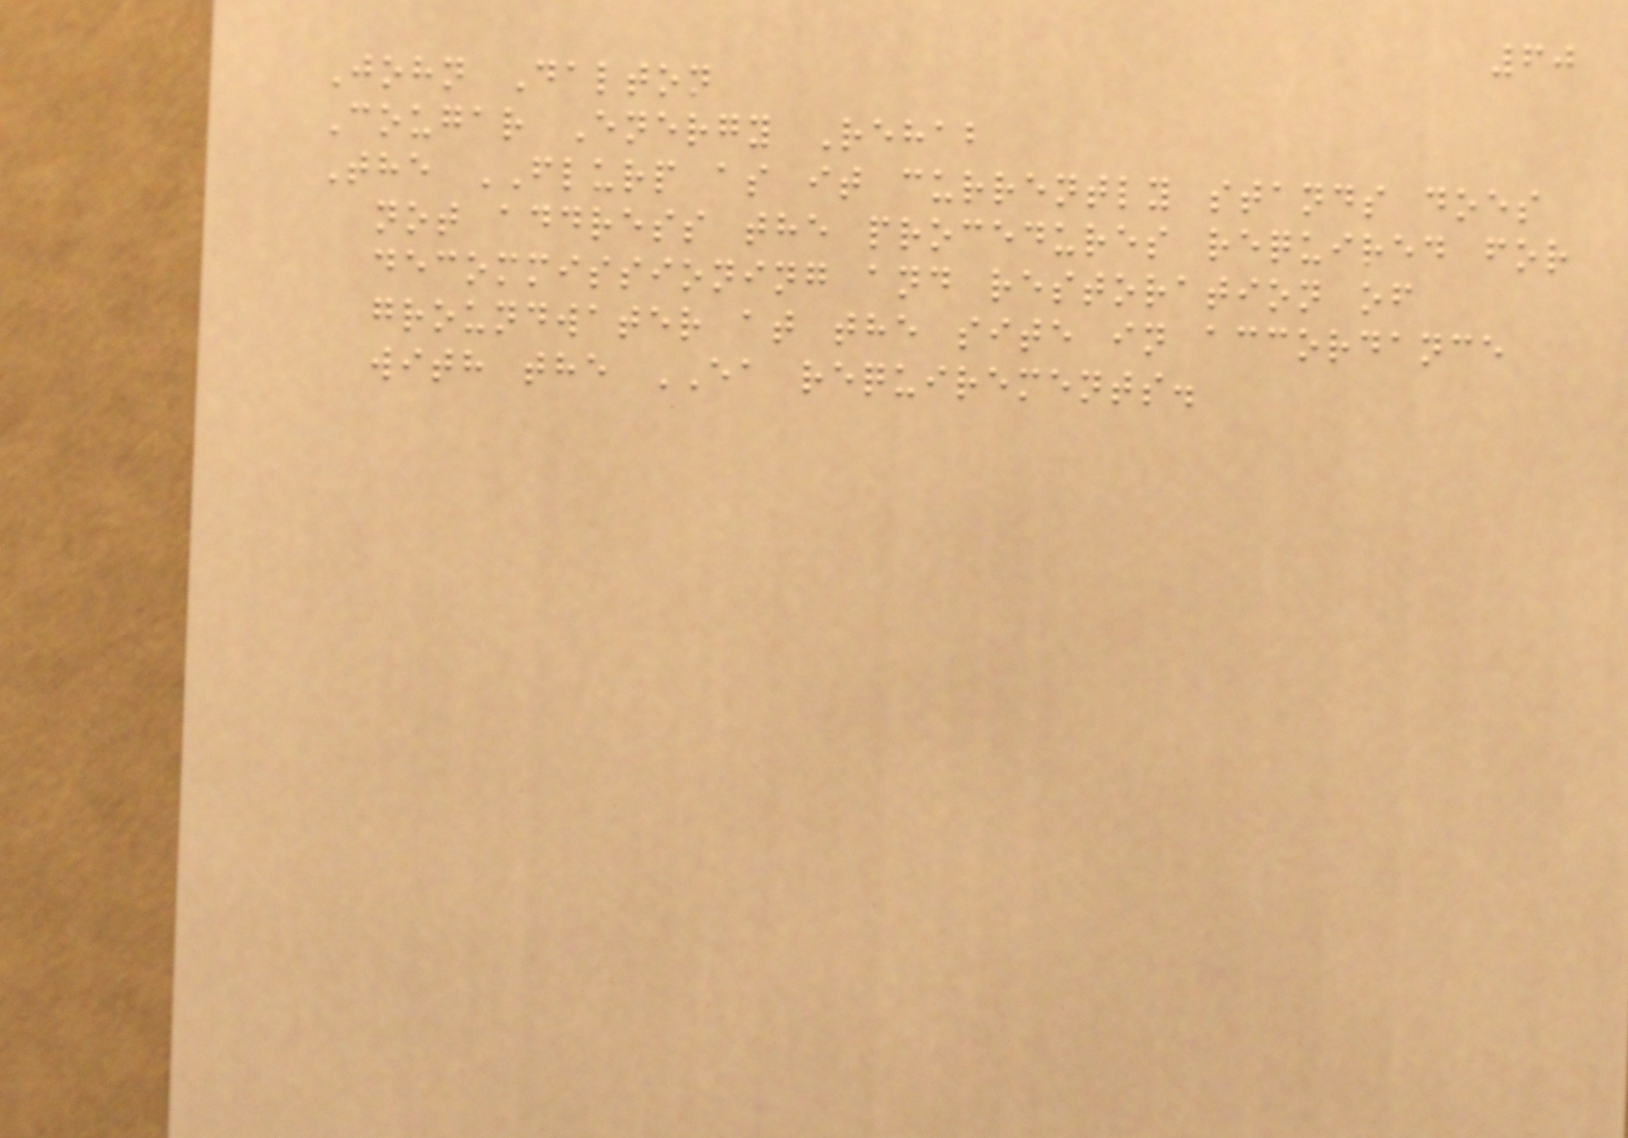60
John Dalton
Cougar Energy Rehab
The FLURP as it currently stands does
not address the procedures required for
decommissioning and restoration of
groundwater at the site in accordance
with the EA requirements.
